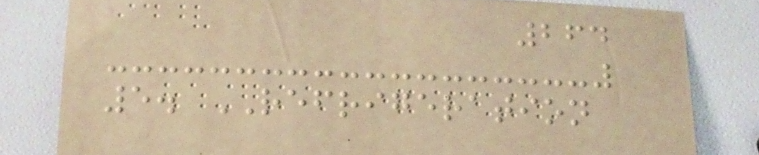264
5. REFRIGERATION
